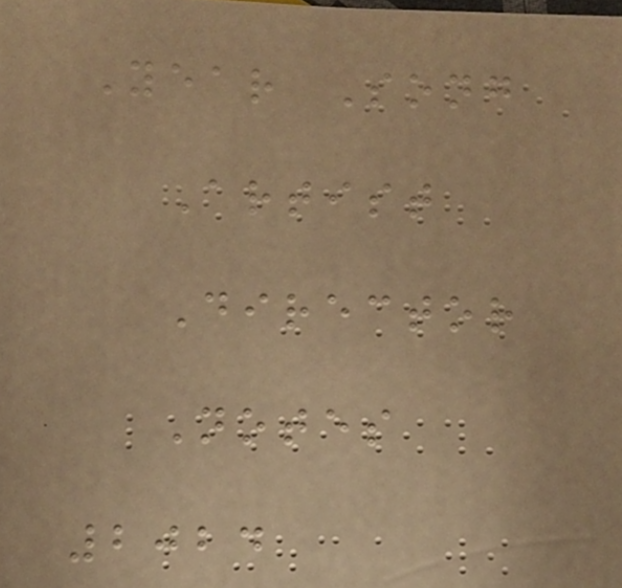Year Song
Artist
Director
Notes
2024
